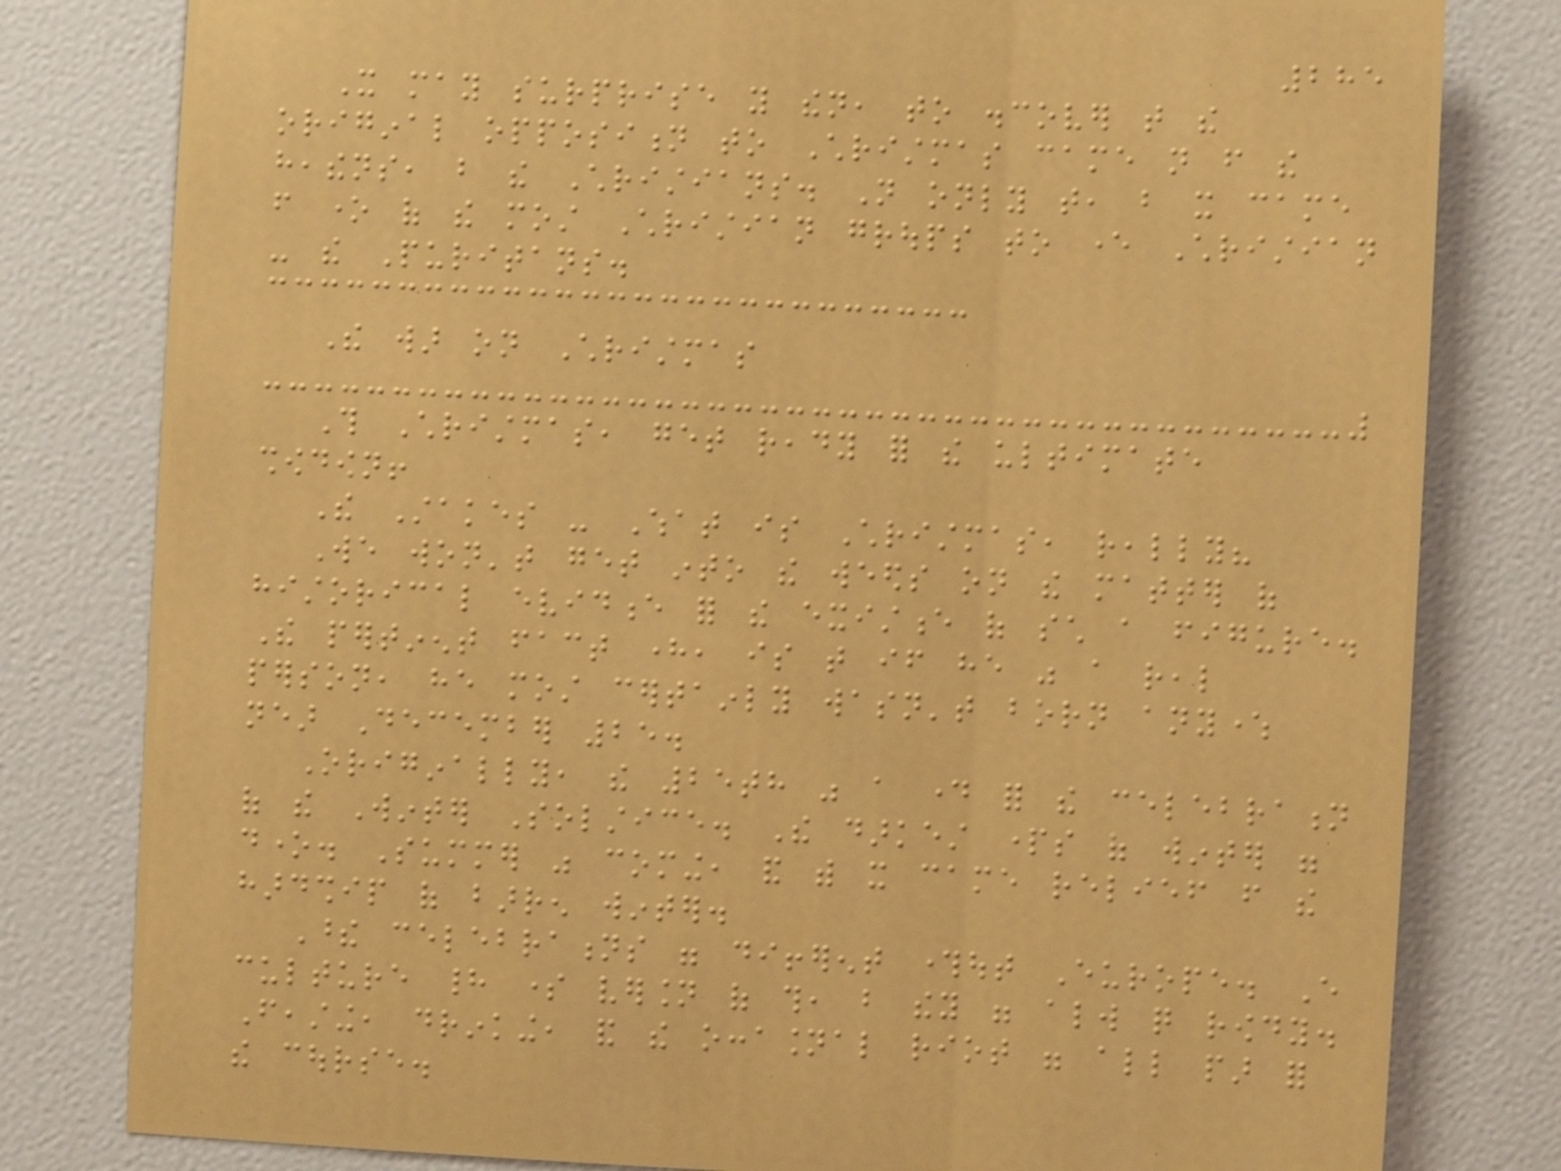285
It may surprise you then, to discover that the
original opposition to Christmas came not from the
heathens, but the Christians. Not only that, but it came
from one of the most Christian groups to ever Christian
- the Puritans.
The war on Christmas
This Christmas, get ready for the ultimate
showdown!
The Stakes - What is Christmas, really?
We won't get into the weeds on the matter of
historical evidence for the existence of such a figure.
The pertinent fact here, is that if he was a real
person, he most certainly wasn't born anywhere
near December 25.
Originally, the 25th was a day for the celebration
of the Winter Solstice. The darkest parts of winter were
done. Summer was coming, and with it came relief from the
hardship of barren winter.
These celebrations were different throughout Europe. Every
culture had some version of this, but they were always quite rowdy.
Feasting, drinking, and the occasional riot were all par for
the course.
